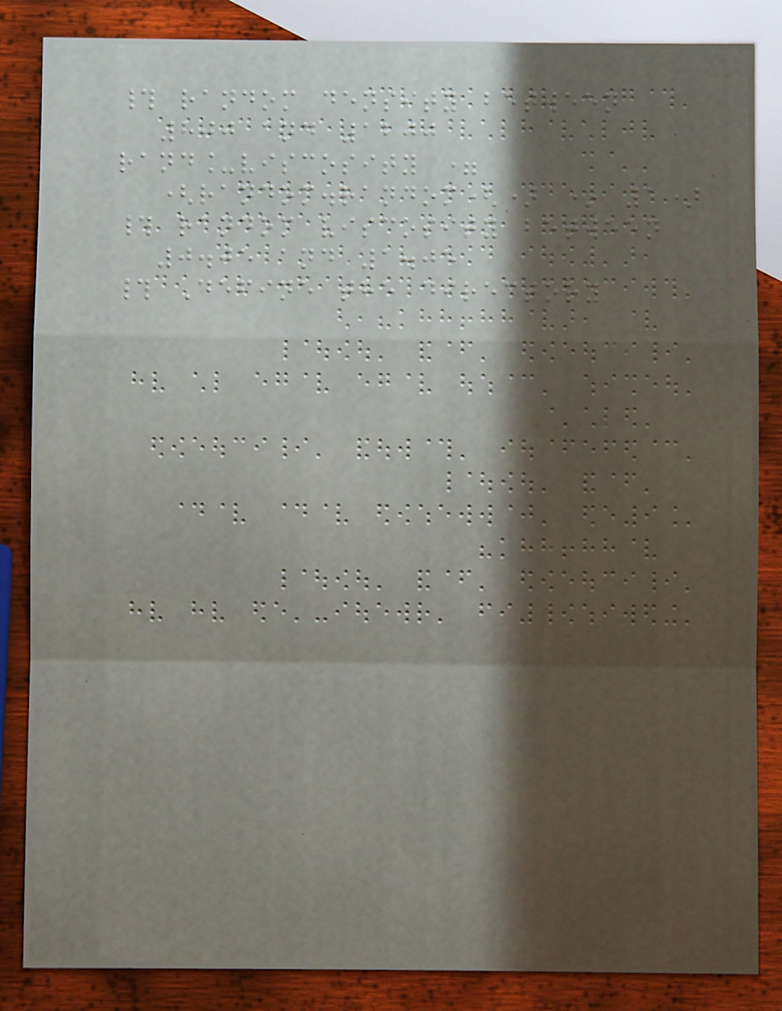# random density between
800 and 1200
rand_viscosity =
(random.random() * 1)
# random viscosity between
0.05 and 1.05
# Define the directory
